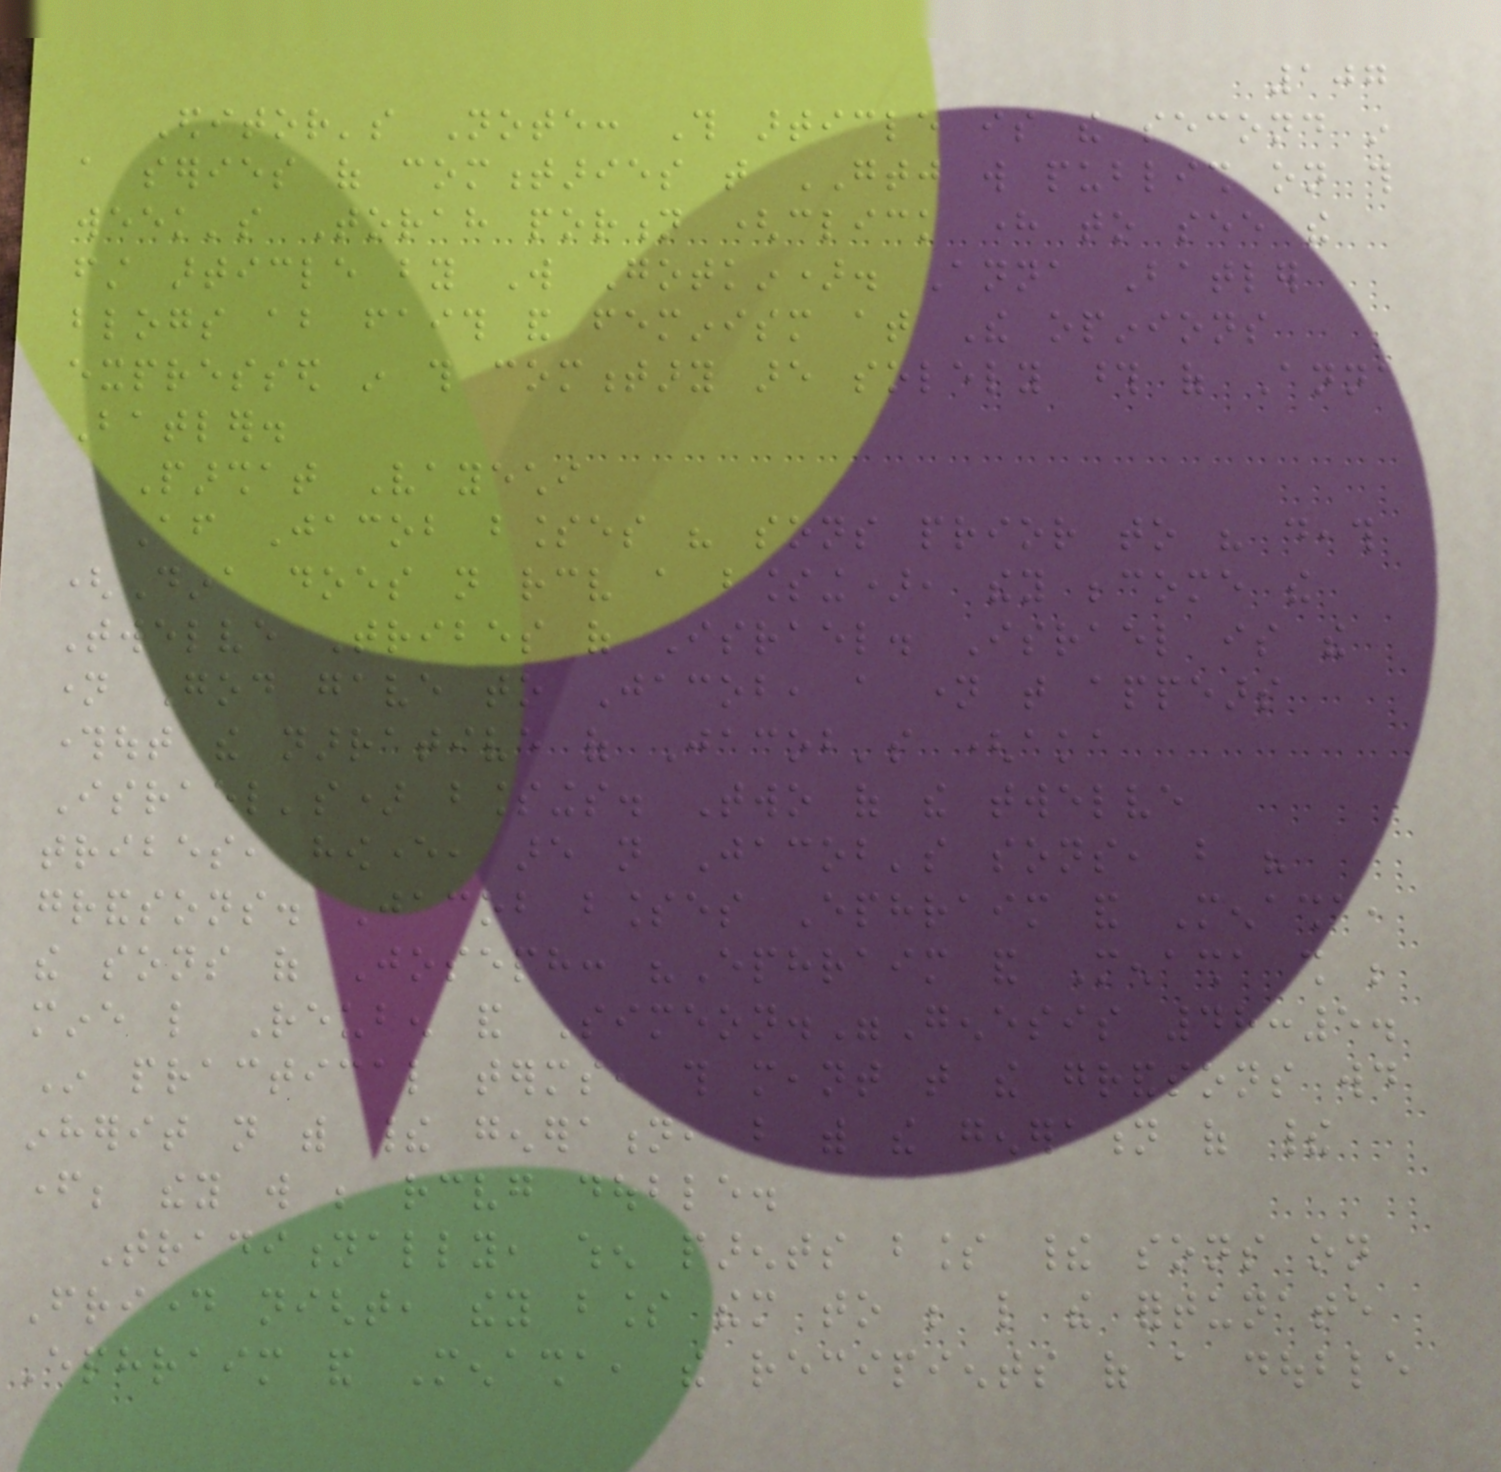107
Editor's Note: This article is the second in
a series of commentaries that GTJ will publish on this
week's Torah portion (click here to see the
first article by Will Gotkin). Anna Batler
blogs about faith and feminism at The opinions
expressed in this commentary are solely those of Anna
Batler.
Parshat Vayechi
After Jacob blesses his sons prior to his death
(Dina does not receive a blessing), they become the
Twelve Tribes of Israel. Israel is the
name God gave to Jacob, a name that appears
throughout the narrative of Jacob's (aka
Israel's) blessings. Two of the twelve
tribes, however, are not Jacob's sons, but his
grandsons. Jacob blesses Ephraim and Menasha,
the sons of Joseph: "Ephraim and Menasha shall be
mine like Reuben and Simeon."Genesis 48:5.
In practical terms, this meant that the grandsons would
inherit not with their generation, but with the generation of their
father; they will be receiving double.
Traditionally, when parents bless their sons on
Friday night, they bless them to be like the fortunate
Ephraim and Menasha, the recipients of a double
